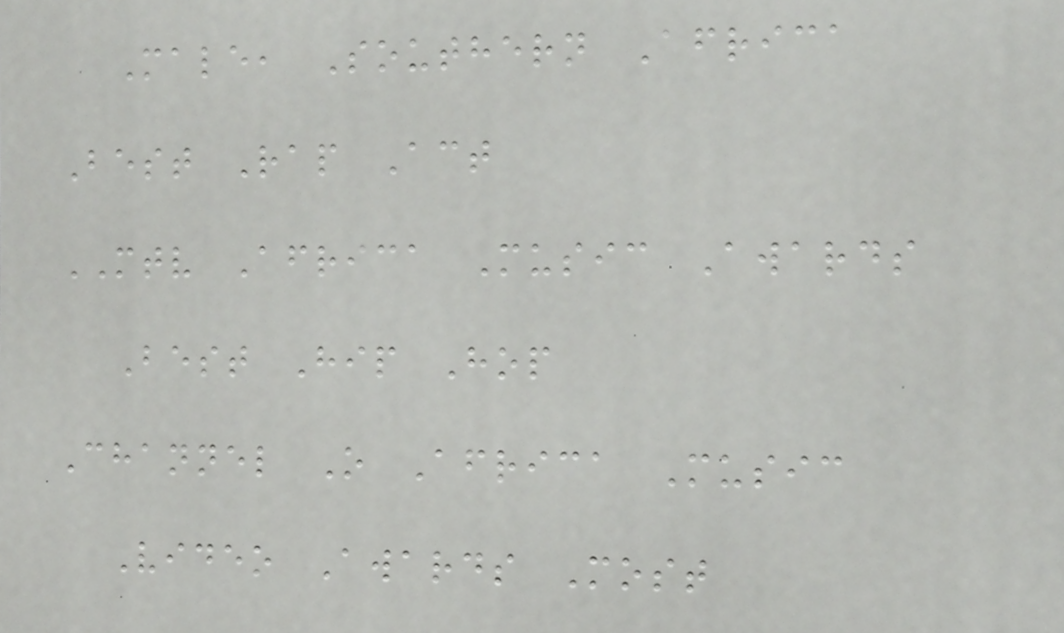Male, Southern Africa
Best Rap Act
MTV Africa Music Awards
Best Hip Hop
Channel O Africa Music
Video Awards Most
